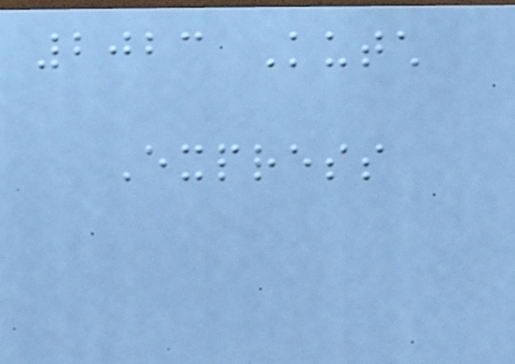2023 Kutch
Express
